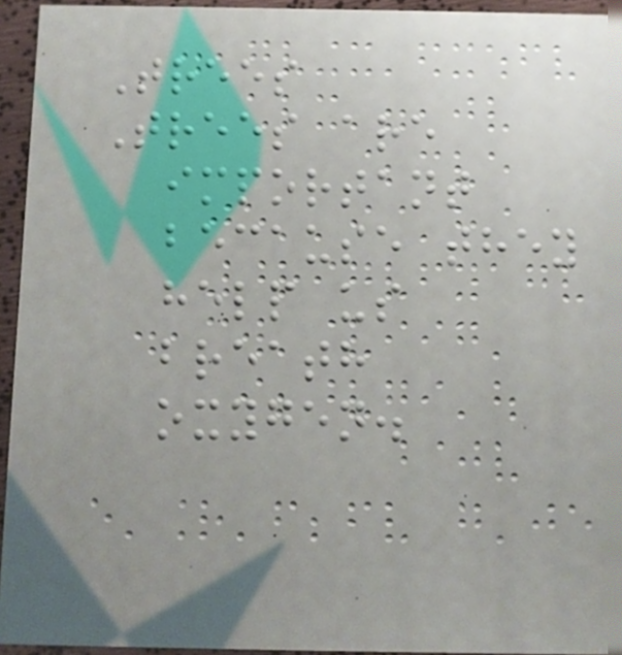Trees
Trees are
important
because they
help us
breath
oxygen.
